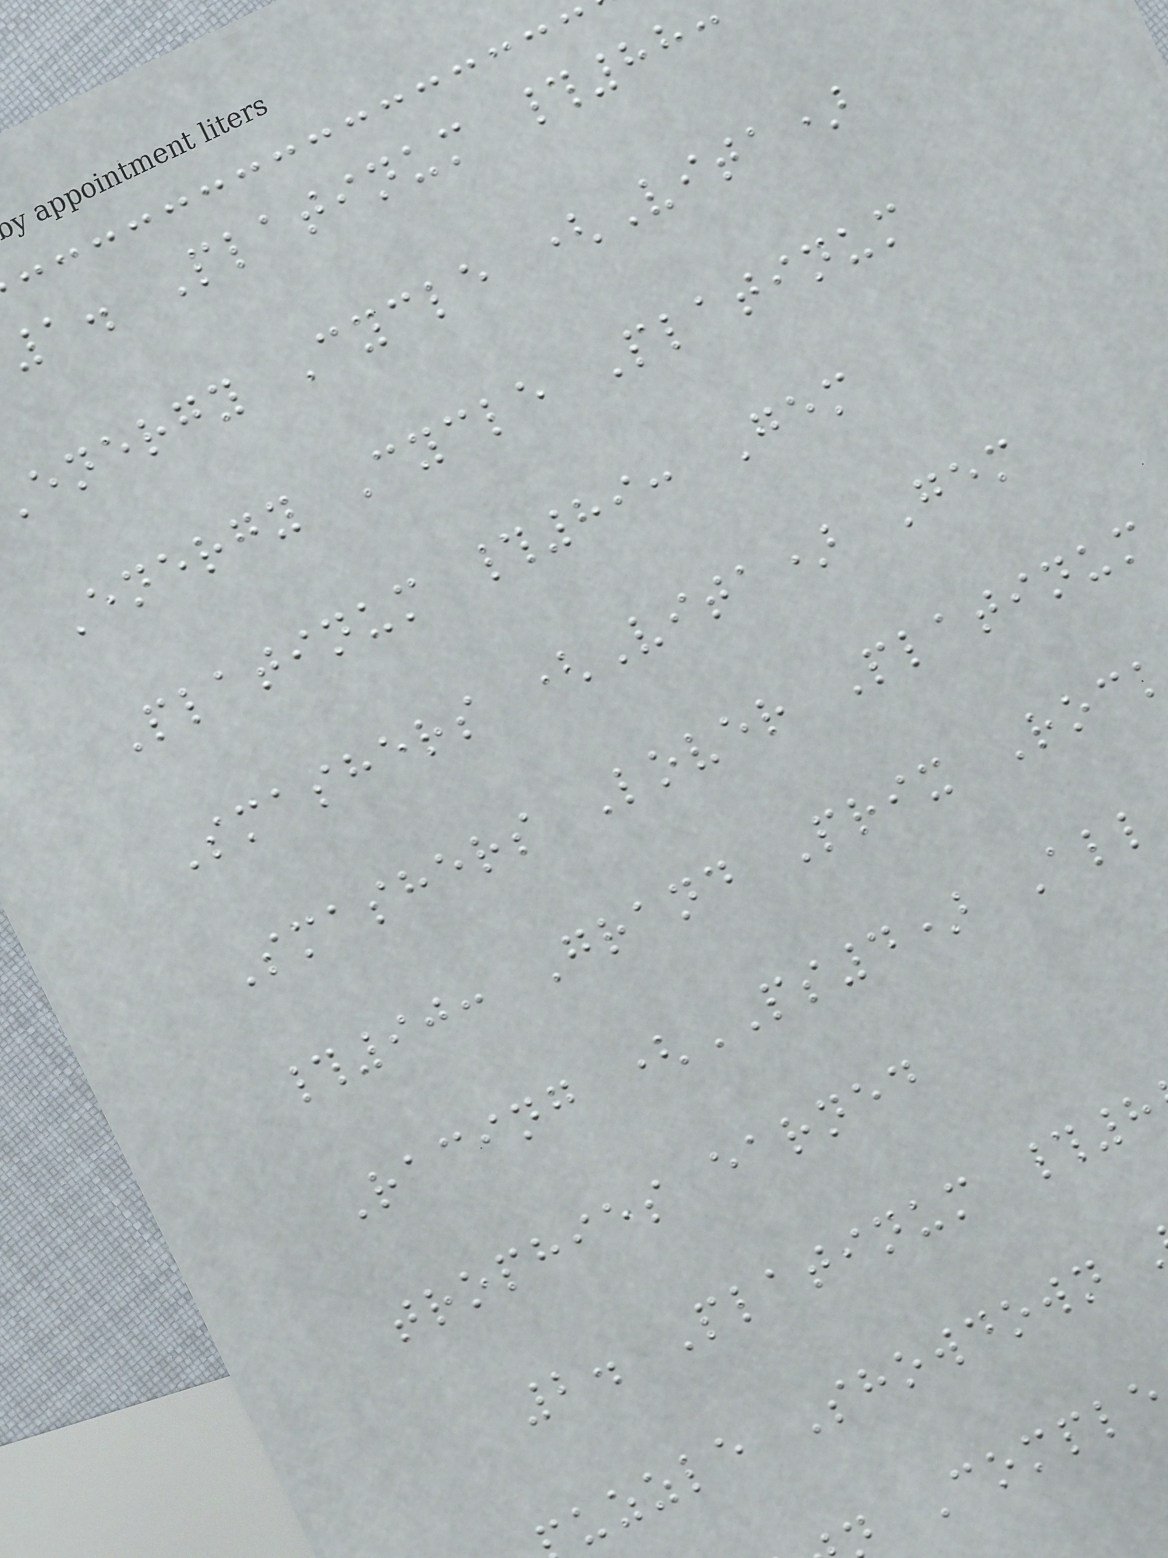1. Platinum #88
energy Cycle (Vita)
Energy Cycle Platinum
Platinum #89: Gem
Smashers (Vita) Gem
Smashers Lover Platinum
#90: Grand Prix Roc
Racing (PS4) All
trophies earned
2. Platinum #8
uzzle Showdown
Comple
